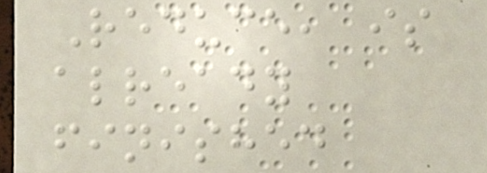Reduce, is
already
finished
